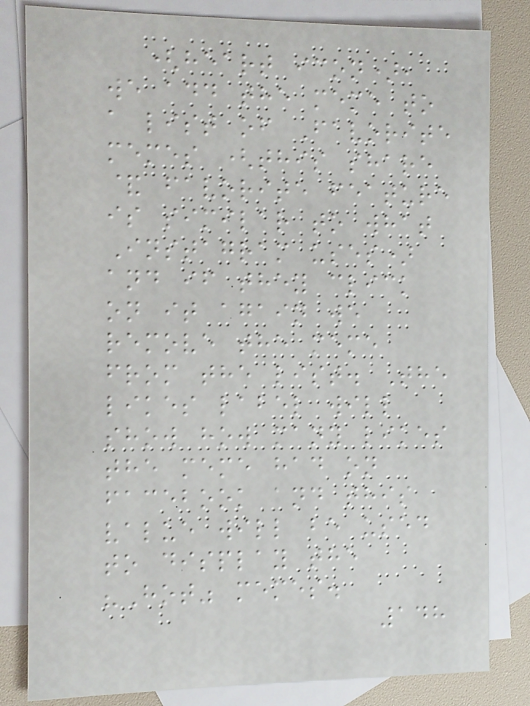(heart icon),
we add the meme to
a list of Favorite
memes (this share
& favorite feature
is similar to what
Instagram uses)
and if they click
on it again we
remove the meme
from the list. The
likes label will
show how many likes
the meme had on
facebook and this
value will be used
to display the
"Hot" memes.
148
